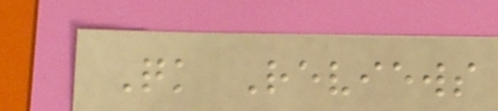Quick Reviews
